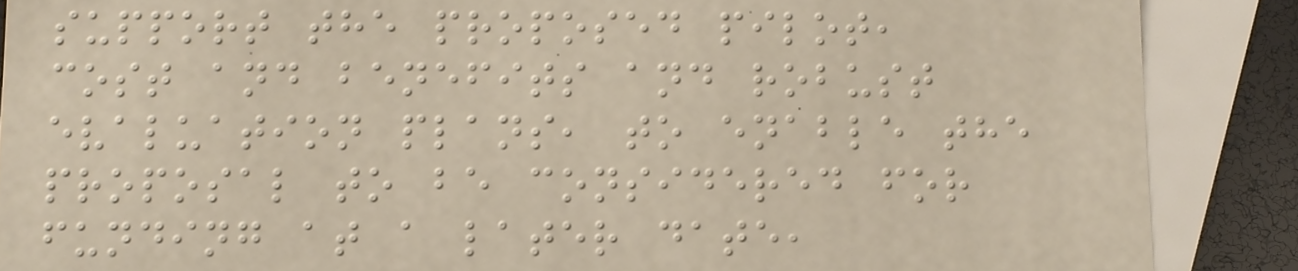support the proposed pilot,
cost and benefits and robust
evaluation plans, to enable the
proposal to be considered for
funding at a later date,
